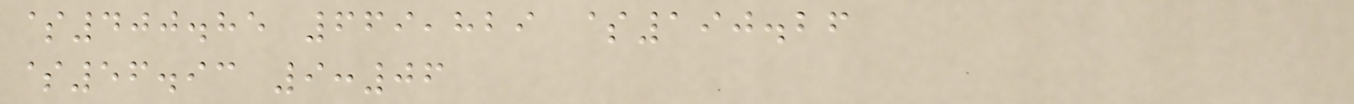$400.85 669,829 $190.26
$56.93 9:06
